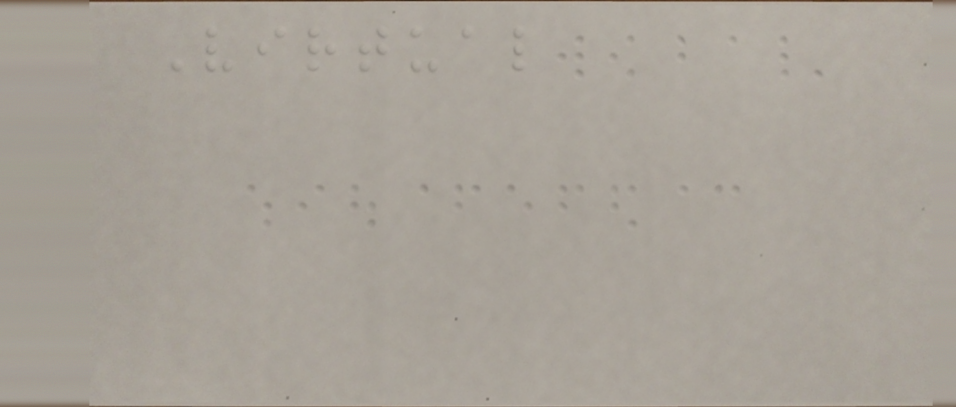Virtual
